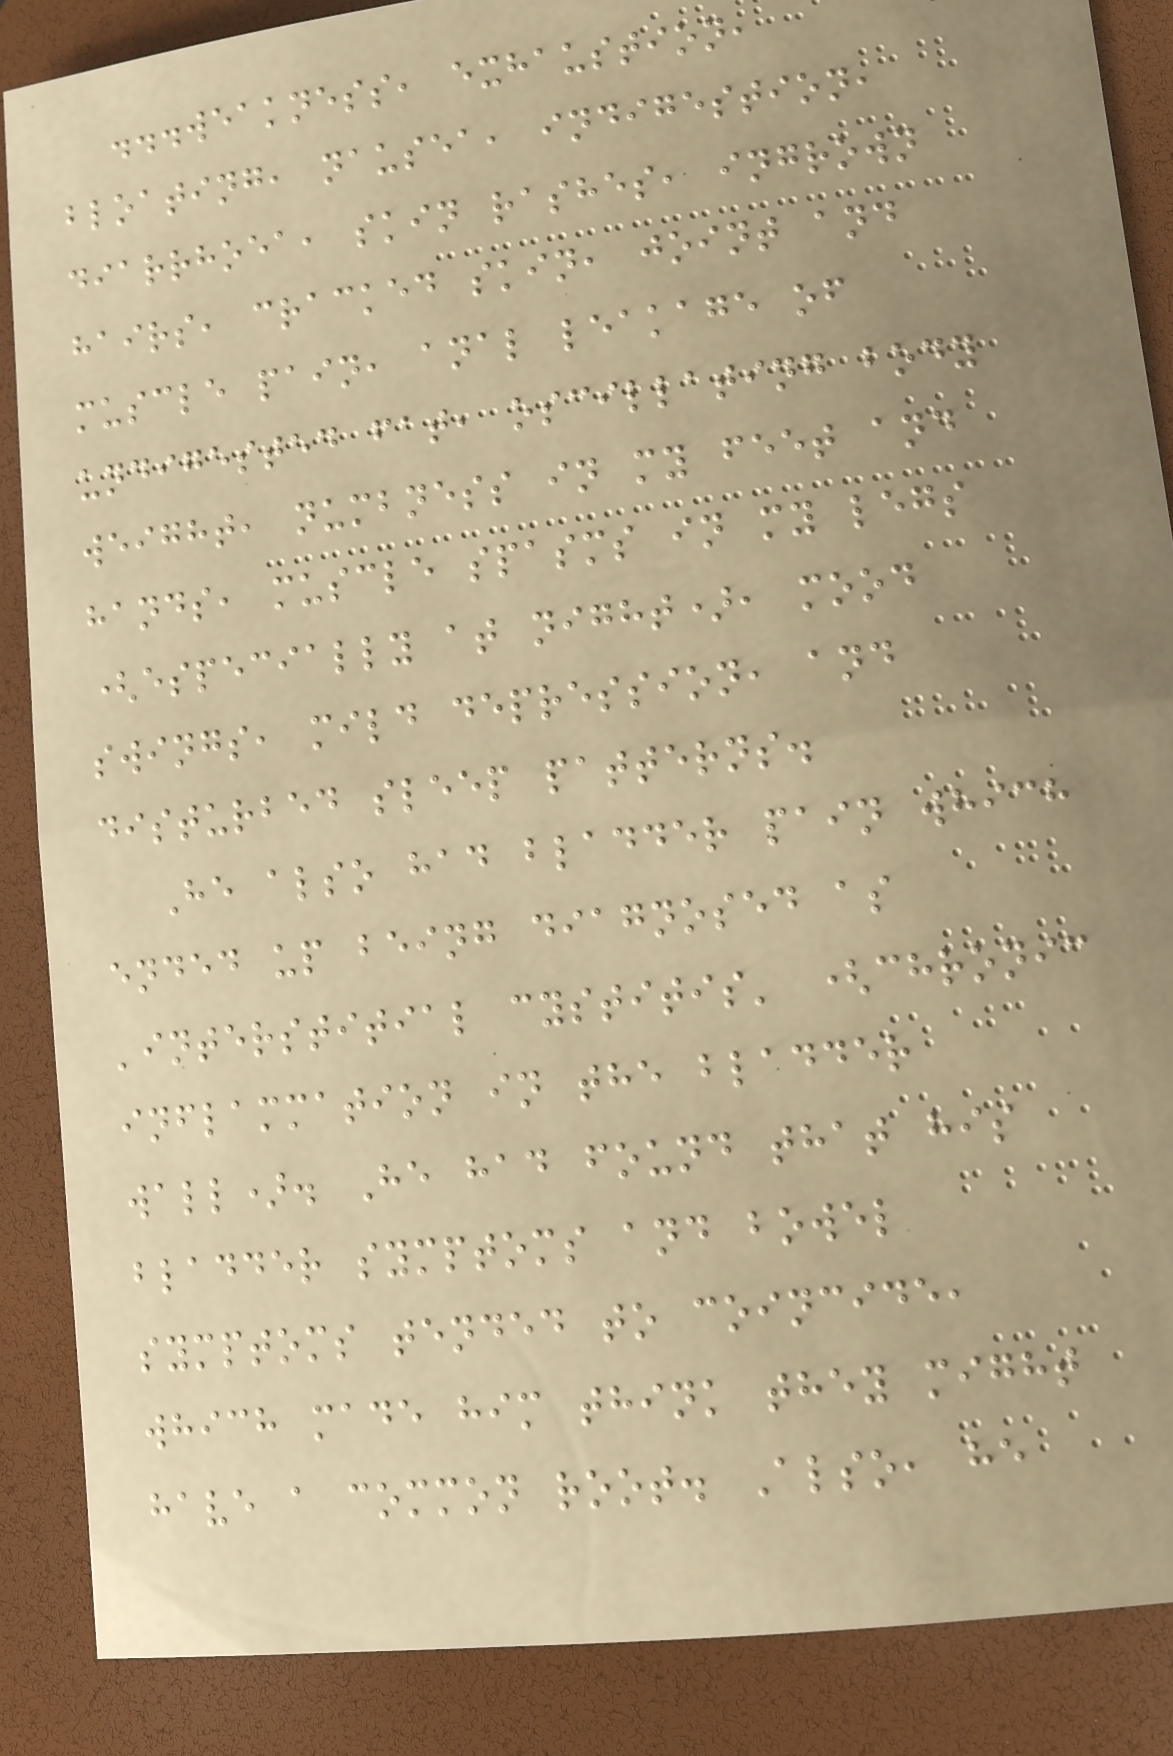...weakness, exhaustion,
bloating, nausea, indigestion,
diarrhoea, skin rashes, ingrown
hairs, cracked skin, joint and
muscle pain, anal leakage of
undigested fat, oscillating body
weight, numbness in my feet and
hands, muscle spasms in my legs
(especially at night), mood
swings, mild depression, and
disturbed sleep patterns.
He also had bladder pain which
ended up being diagnosed as
'interstitial cystitis' (chronic
inflammation in the bladder
wall). He had found that his
bladder symptoms and bowel
symptoms tended to coincide,
which made him think they might
have a common root. Also, he
